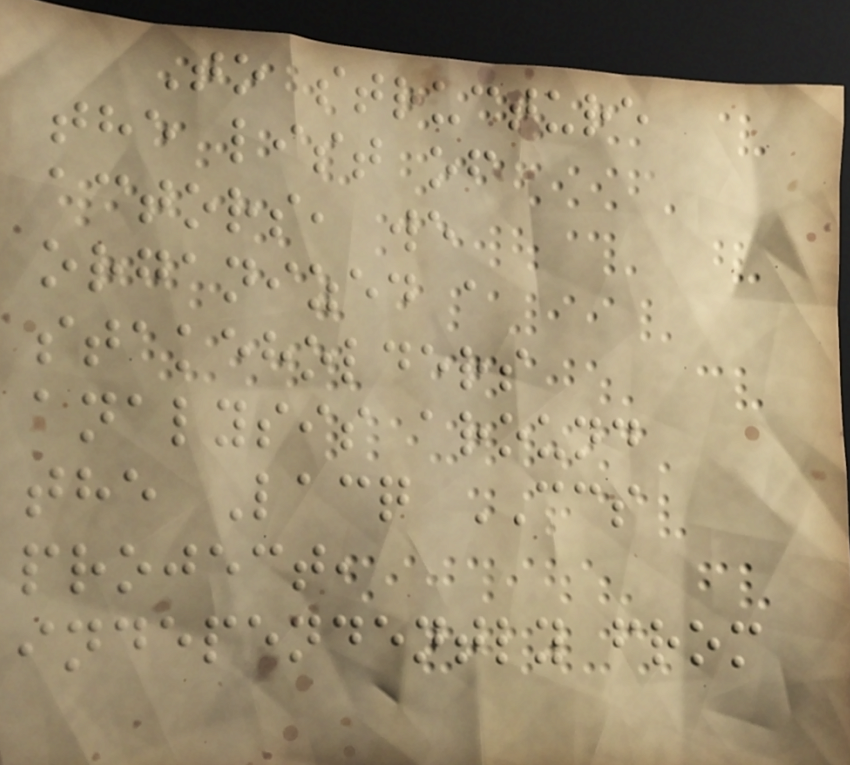To structure
the list of
actors, we
organized a
stakeholders
analysis around
the Lacq CCS
project,
independently from
